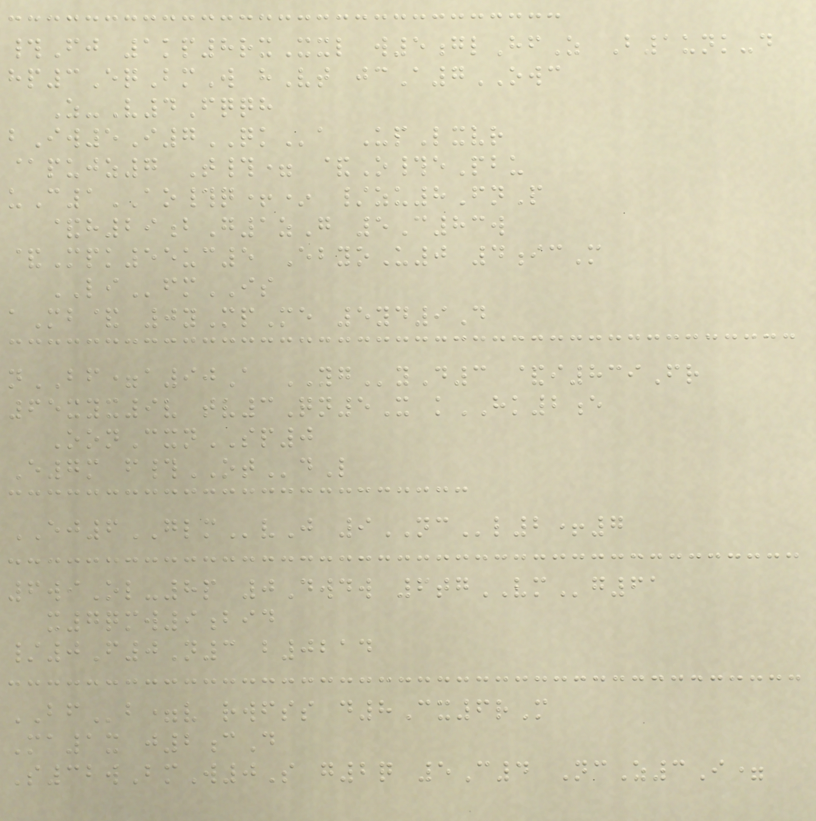#Fj 1kp8rxXxl w5glHfZ B1unk-d
hp3EqBmW hVt jcA7OWC
Z-V4Fqqh
bIw5I7QKa UpLxvr
@pujz7 T#= &O#ePbu
uC1AO#q+* /zu8FnP
&h29bG1zG 5C83w
&Mpk55uc5 EbyoU0 4icM
LIfmIS
aMb& 0yMpMe 5yd9D
nBF=a90A YGyD3 &i839Fr
65xyx9v tv3Qn5X kHK2e
OonCxnSP0
E7m f#OTdL
EJ6GLMvJ 9NCl2+7
6wiOl-8p 0Dwdw 6tgVMg61
x7qmw9bid
/0F0N3 b0214
BFb=v rwfss d8Cx6rM
Ma1x j2cD
S32wBmW0S g2q 5C4 NcZ3I=
